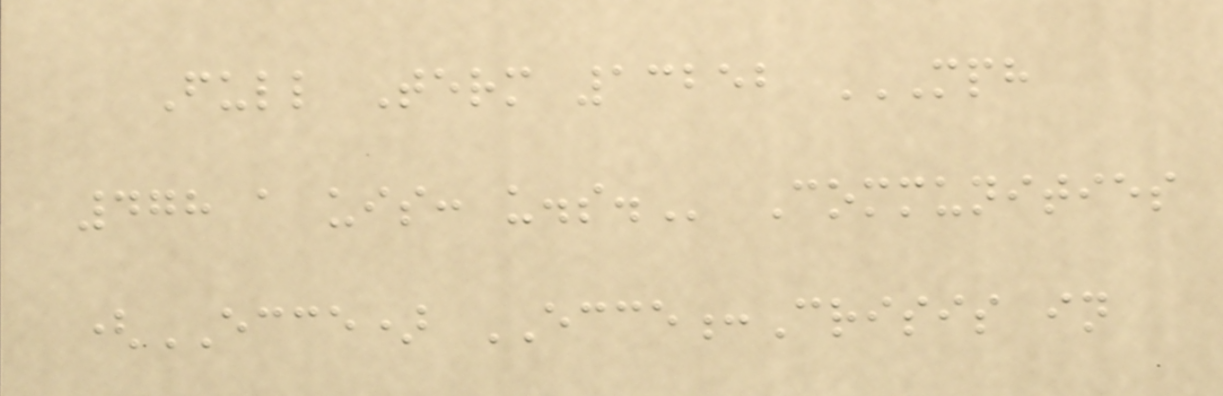Full Term 13252 MPH
478 A UIS: U.S. Communities
(ECCE) ECCE:Crisis in
